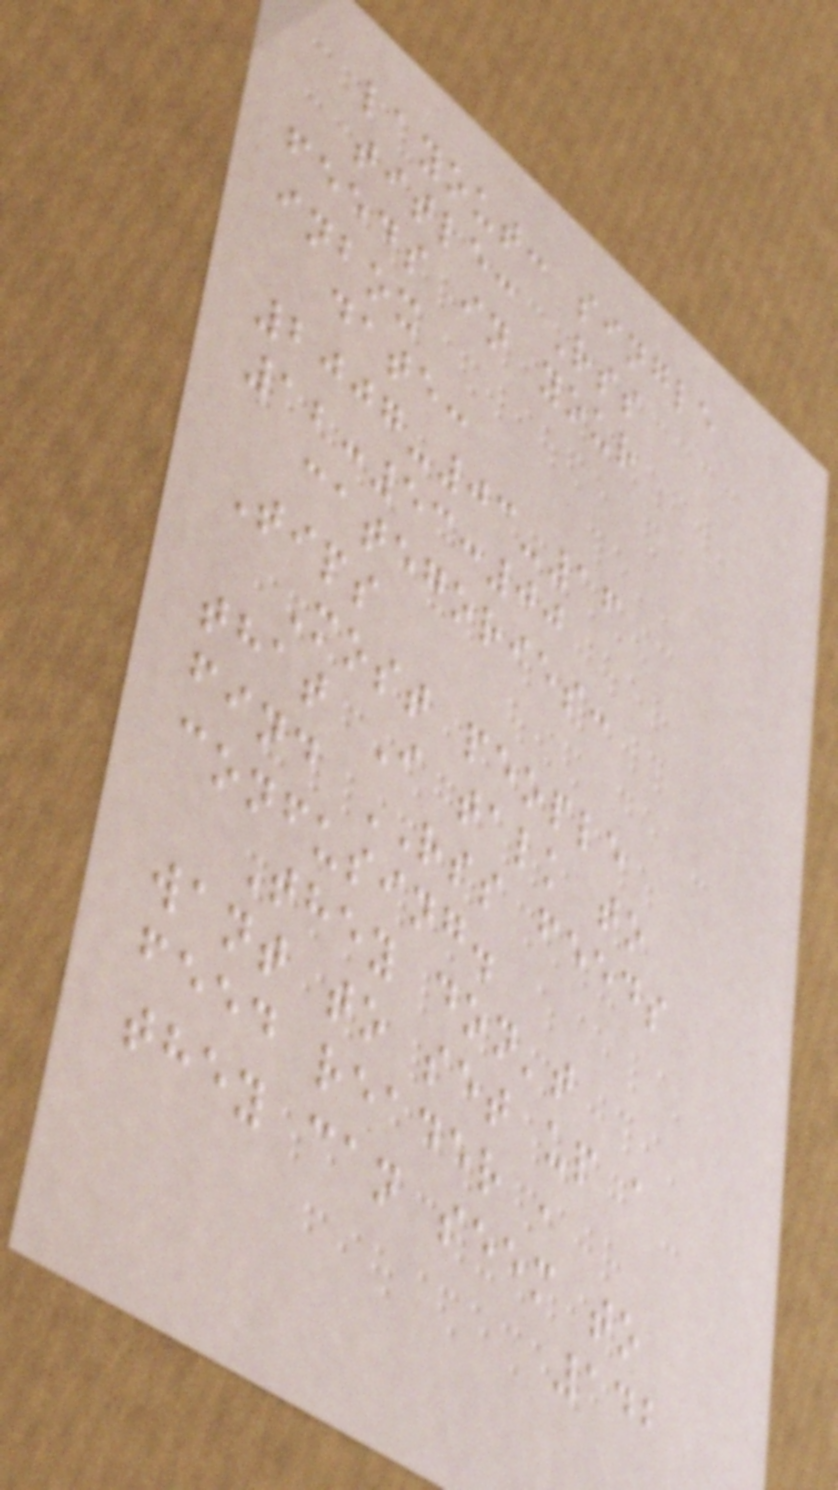layout: single
title: Rss
feeds in your
inbox
date:
2007-03-16
12:53:00
categories:
Tips
Most people
that I talk to
find RSS feeds
confusing.
They don't
want to set up a
feed reader ,
they can seem to
142
